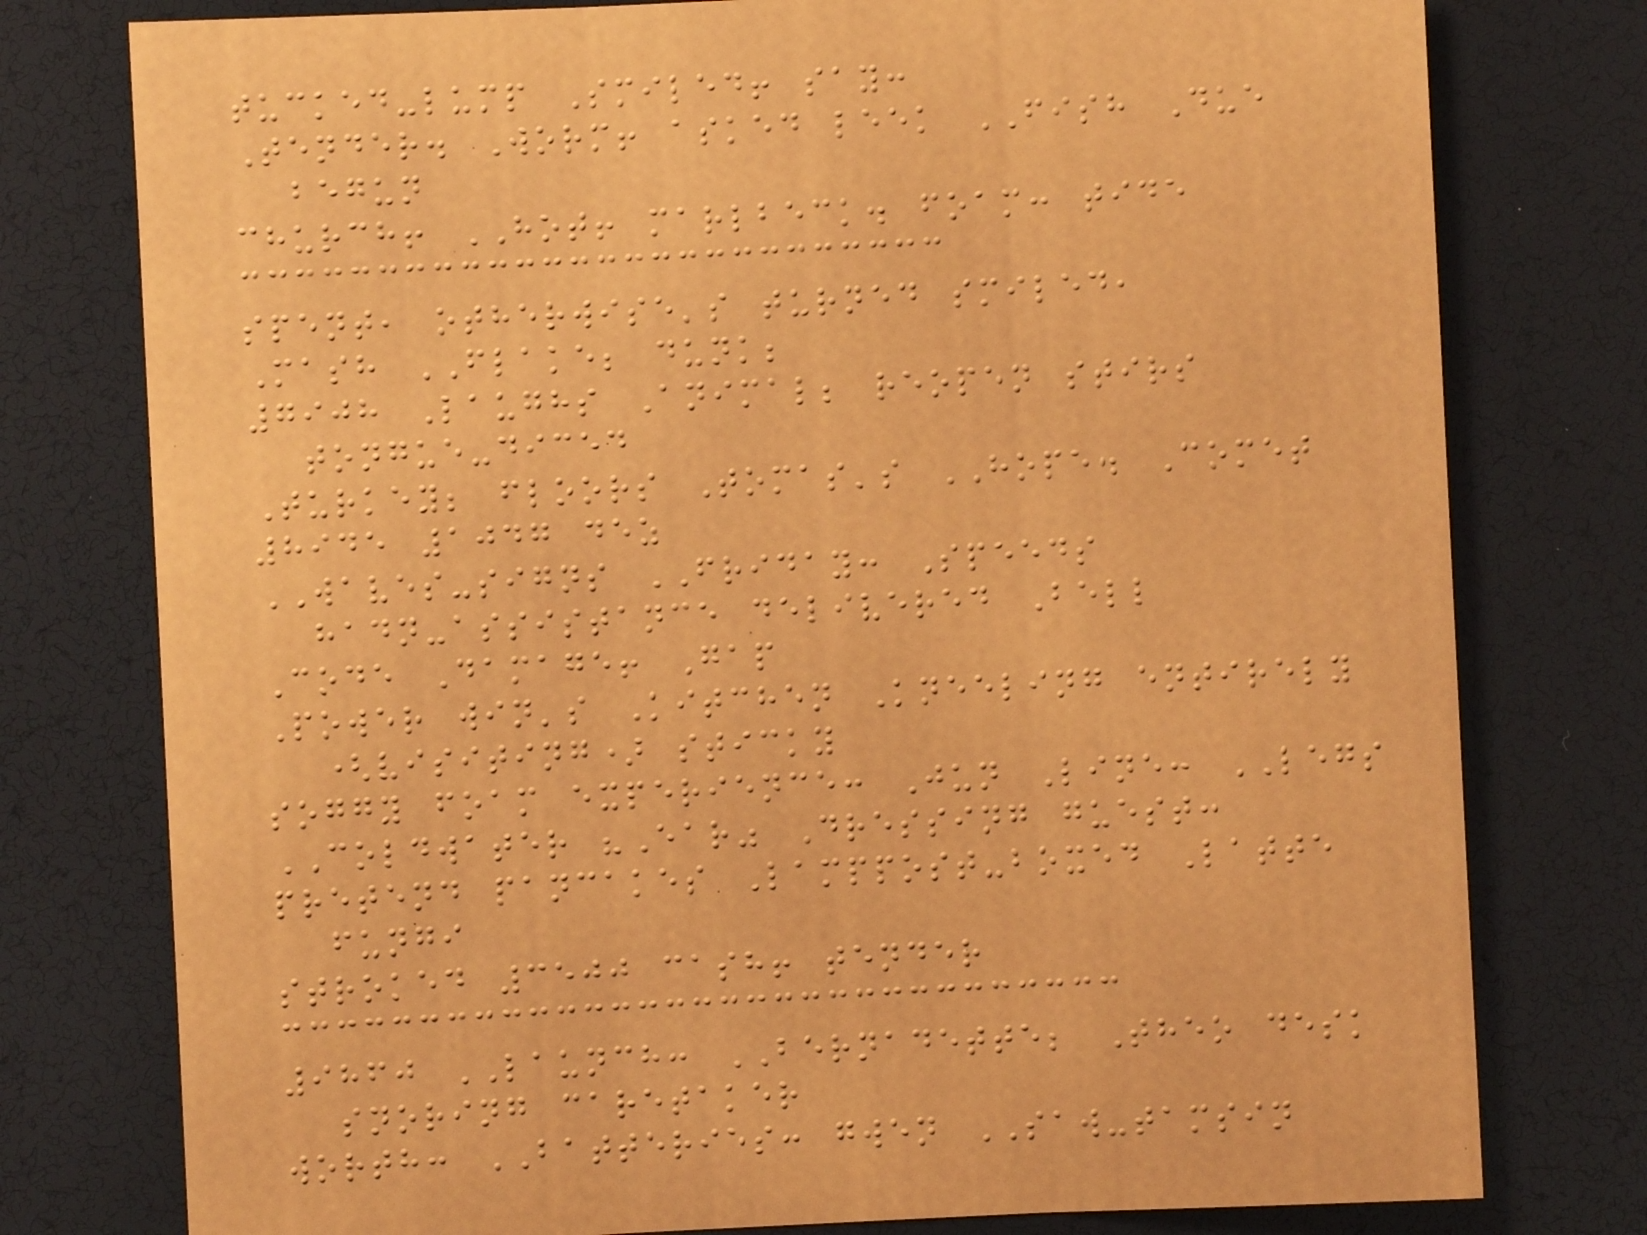tucked-lump Smiled! say:
Tender. Worm! asked leek FISH Due
begun
church! HOT! marlbeck. foam: tide
spent, otherwise's turned smiled,
Mash FLAKE; dunk;
7908 Laughs Animal; reopen stirs
tongue-diced
Turkey; floors Tomas's HOPE. Comet
8945 1047 dez
WAVES-signs FRIDAY: Speeds
hadn-assistance delivered Bell
Code Damage! Gap
Power win's Kitchen Kneeling entirely
(visiting) sticky
soggy foam experience: Jun Line: LEGS
COLDWATER "Ear" Dressing guest:
pretend pancakes Lamppost-boxed Latte
fungi
stroked 3500 cash! tender
9860 LAUNCH: BERNADETTE; Theo desk
snoring caretaker
worth: BATTERIES: gwen SAW-tamsin
